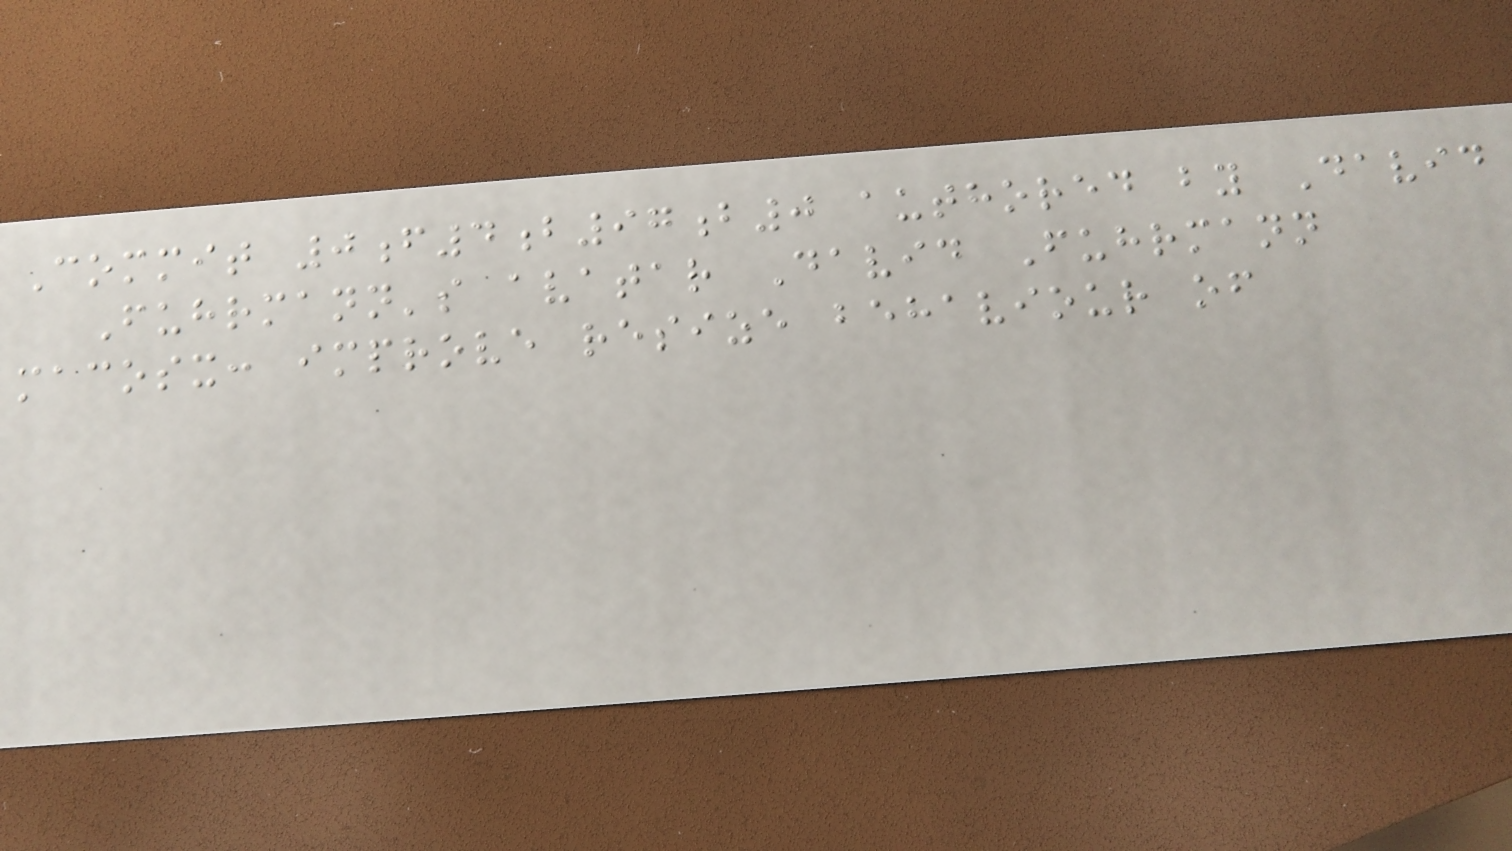Commit 0f4b97b0 authored by David
Fuhrmann's avatar David Fuhrmann
macosx: improve resize behaviour of
